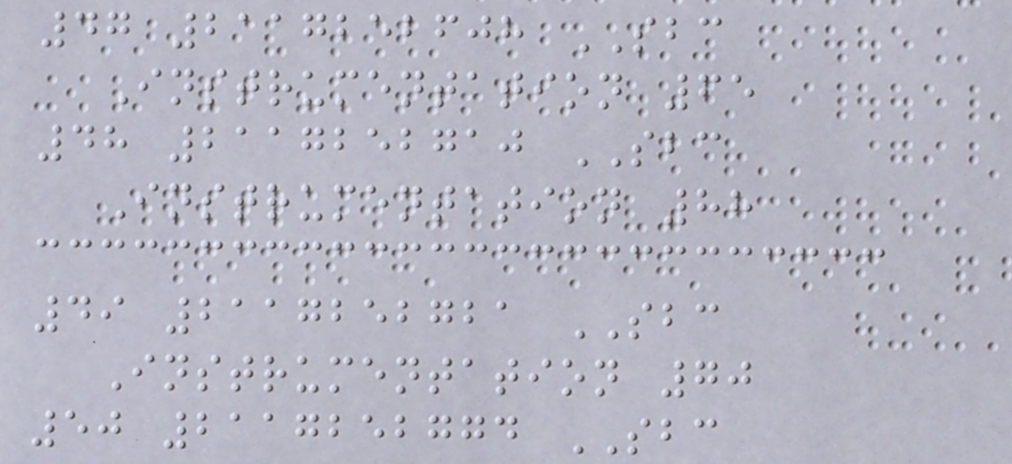47 2117252608 SBC
Instrumentation 65
48 2117252710 SBC
Instrumentation 88
49 2117252721 SBC
Instrumentation 70
50 2117252774 SBC
